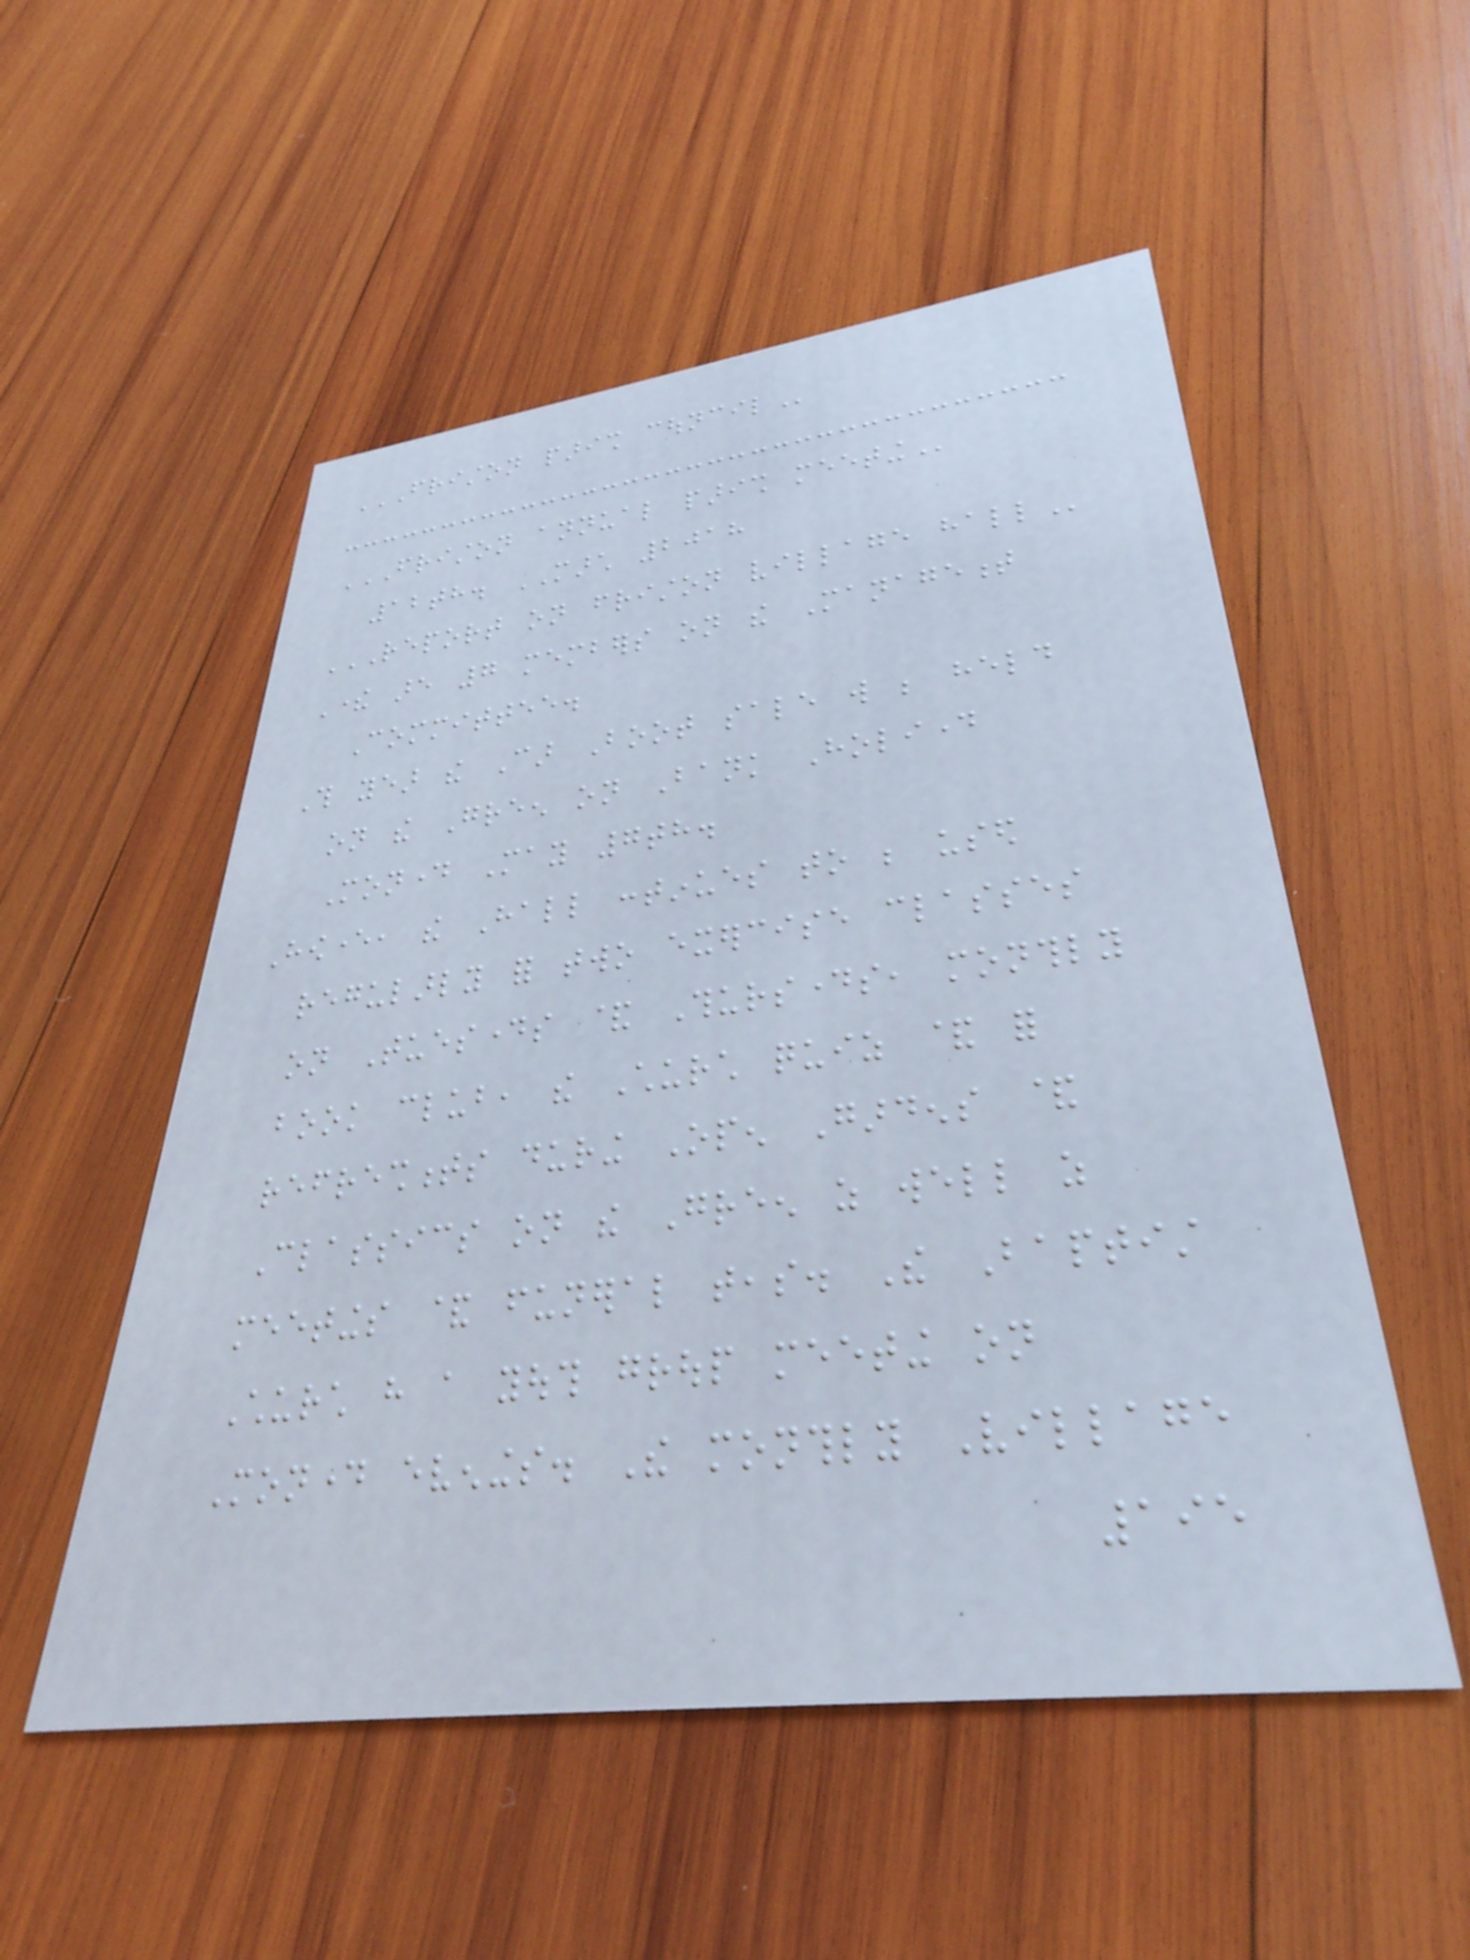FRISTON PARISH COUNCIL
FRISTON ANNUAL PARISH MEETING
12th. MARCH 2018
REPORT ON FRISTON VILLAGE HALL
There are 7 members on the Management
Committee.
This year the Car Boot sale will be held
on the Green on Bank Holiday
Monday May 7th.
However, the Hall continues to be used
regularly for two exercise classes
on Tuesdays & Thursdays, monthly
book club, the Church quiz & for
refreshments during Open Gardens &
Classics on the Green as well as
meetings & funeral teas. The Baptist
Church have a youth group meeting on
Monday evenings. The monthly Village
195
